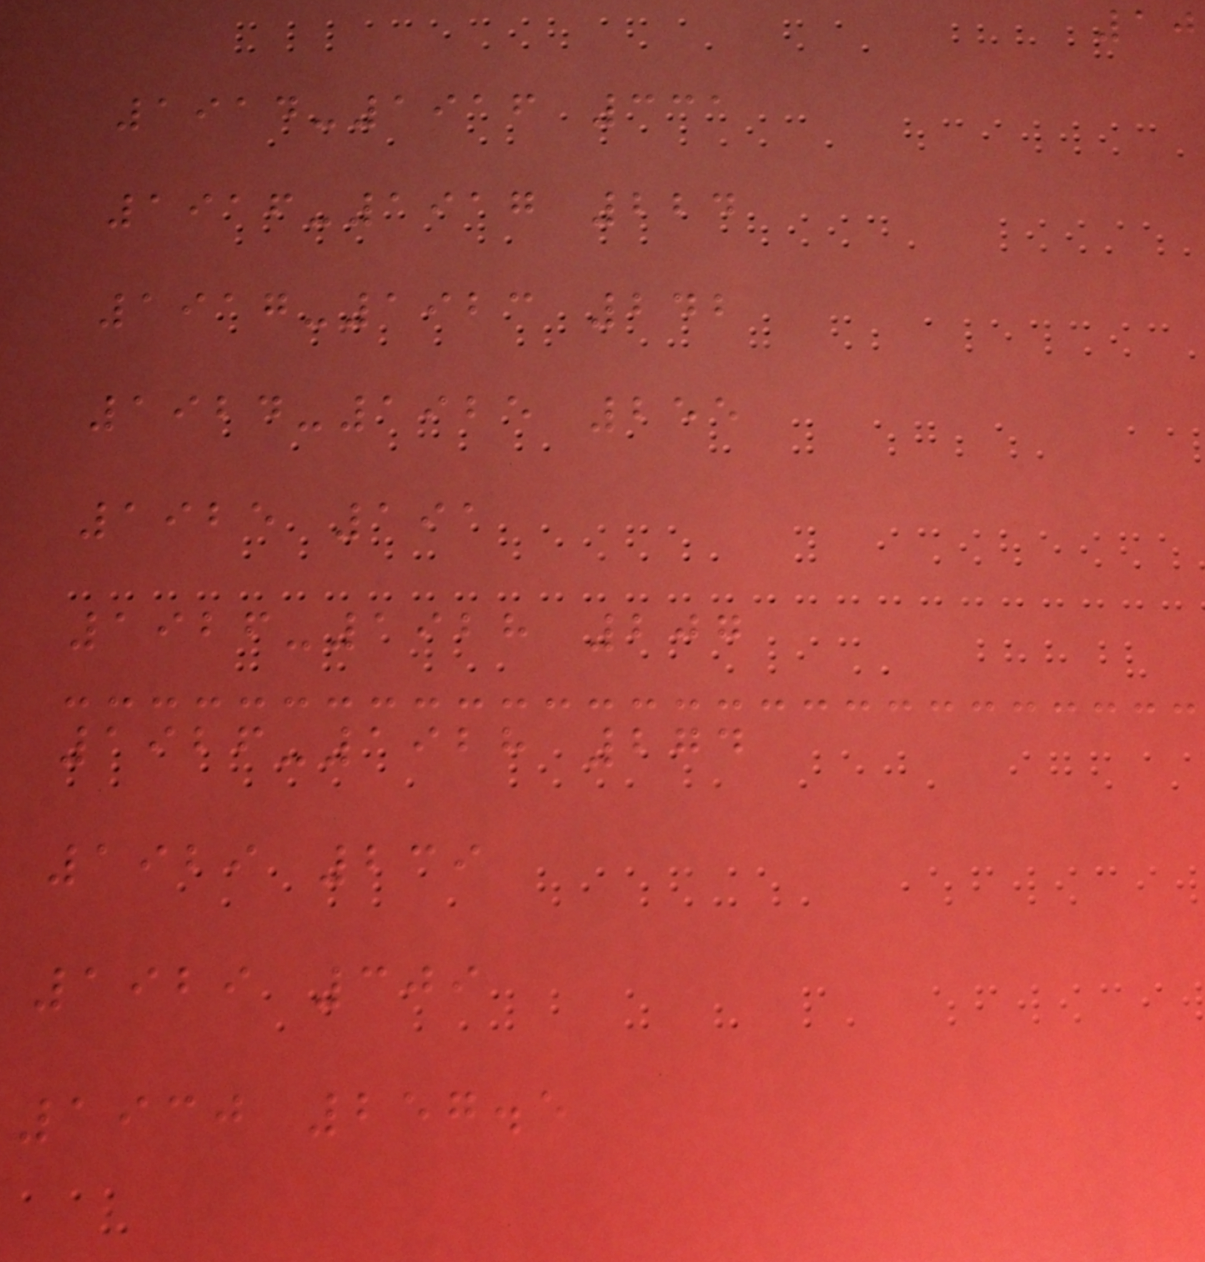10
1914-1916 331
1916-1917 224
1917-1923 242
1924-1925 255
1925 191
1926-1928 207
1926-1928 274
1929 239
1929 309
1930 257.5
